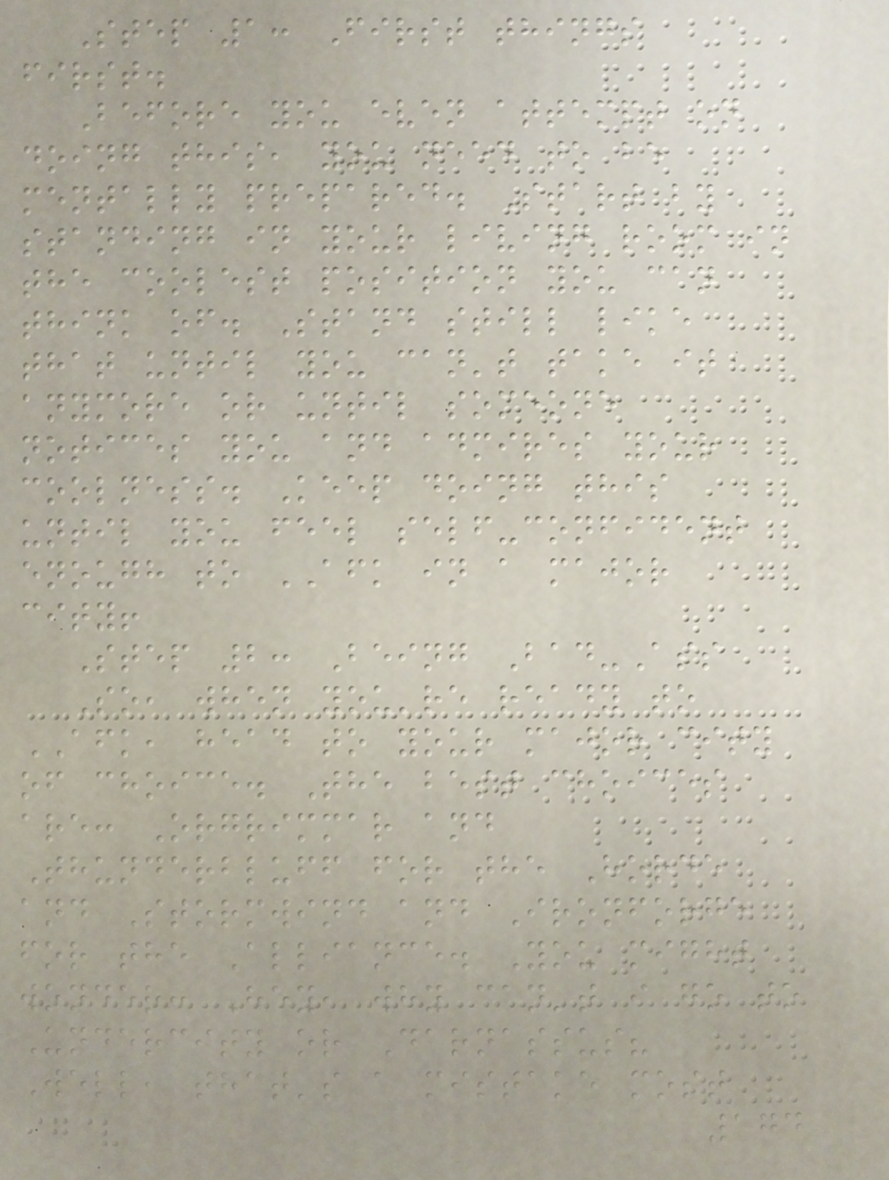Step 1: First things
first.
Before you even attempt on
doing this, you need to be
mentally prepared. Start by
standing in your living room in
the coolest position you can
think of. Stand still like
that until you can't take it
anymore or until someone
notices you and admires your
coolness. Keep doing this
until you feel self-confident
enough to AFK in a major
city!
Step 2: Being Bad-Ass
So, when you're ready to
AFK, head to your major city
of choice. The best choices
are: Orgrimmar and
Thunderbluff for the Horde
and Stormwind and Ironforge
for the Alliance. You might
wonder: Hey, why can't i go to
Undercity or Darnassus?
Well, that's a mistake most
174
